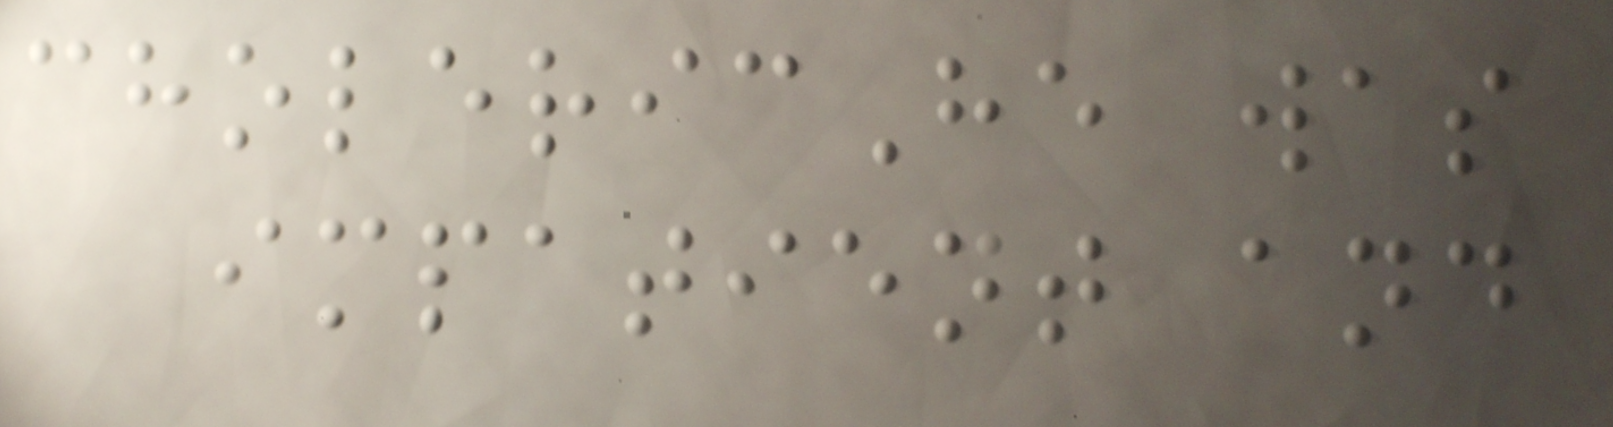cholericHe was
impatient and
